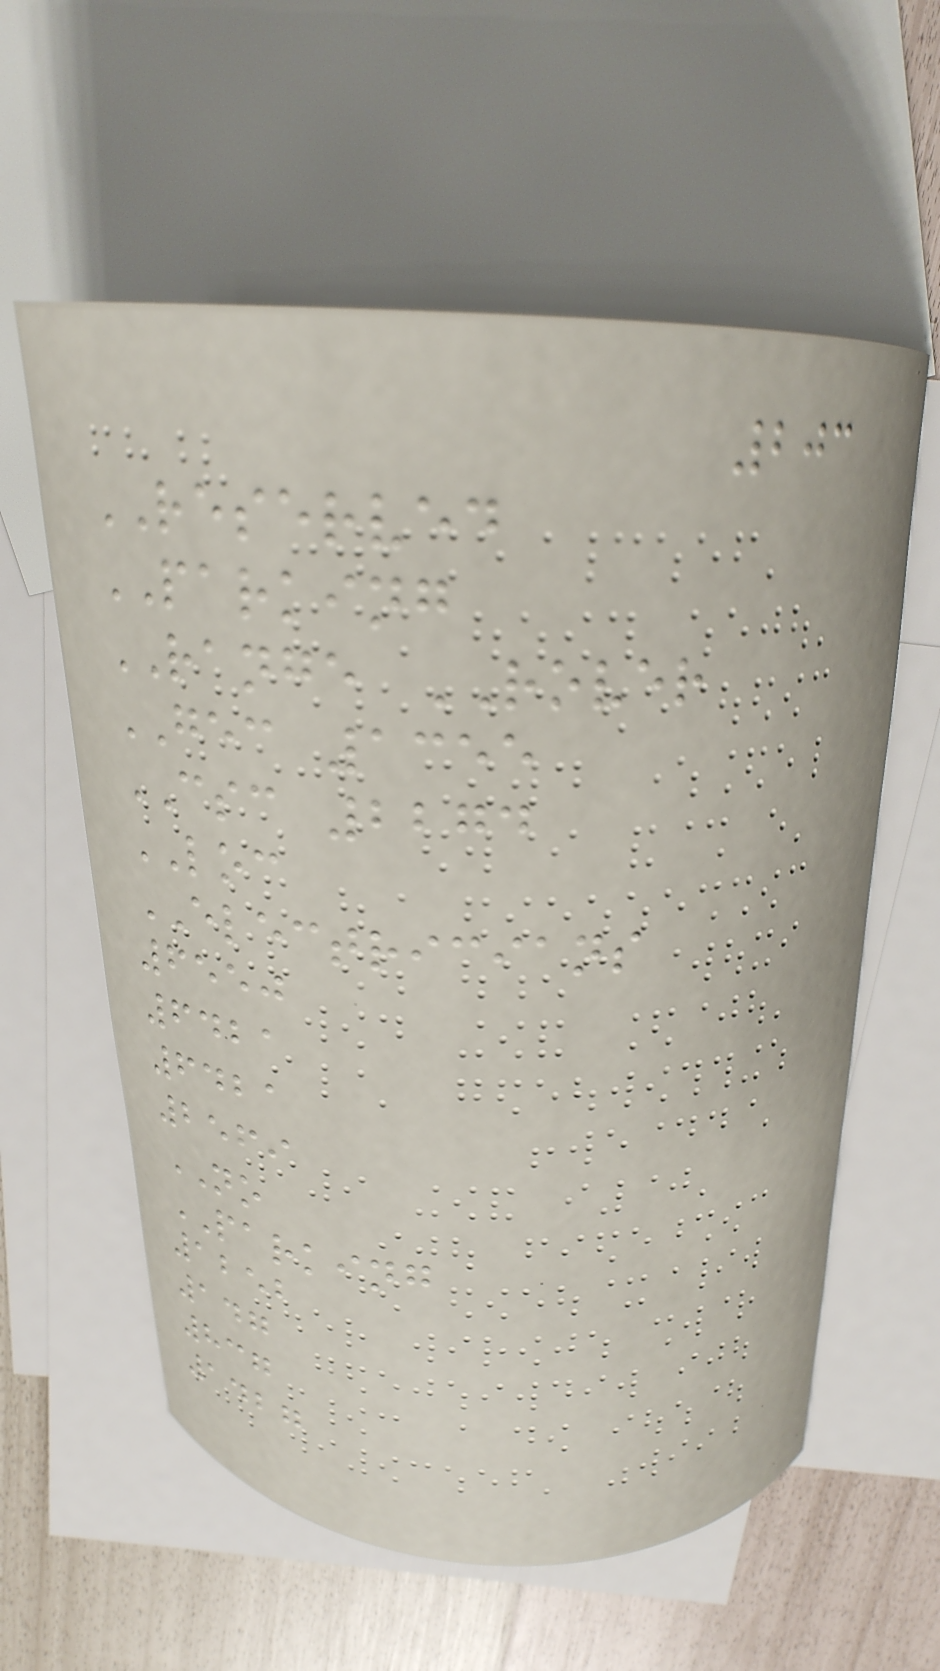203
RESERVED
PARKING
RANGE ROVER
GEC 1355
CSC 2274
LOC
ELECTRICIANS
6550
6421
6421
2569
NO
PARKING
1252
147
837
1427
